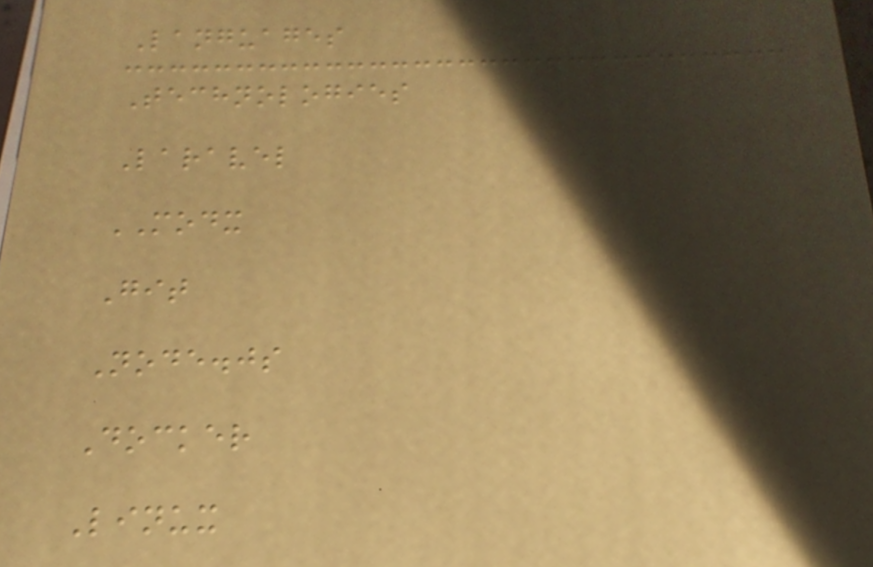Languages
Technologies
Laravel
MODX
Git
Node.js
Docker
Linux
